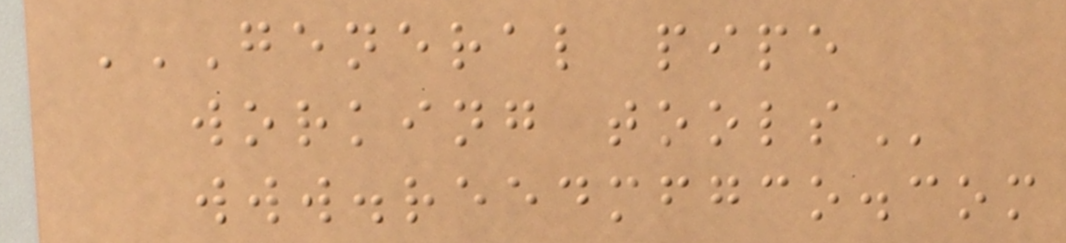GENERAL PIPE
WORKING TOOLS
www.reedmfgco.com
